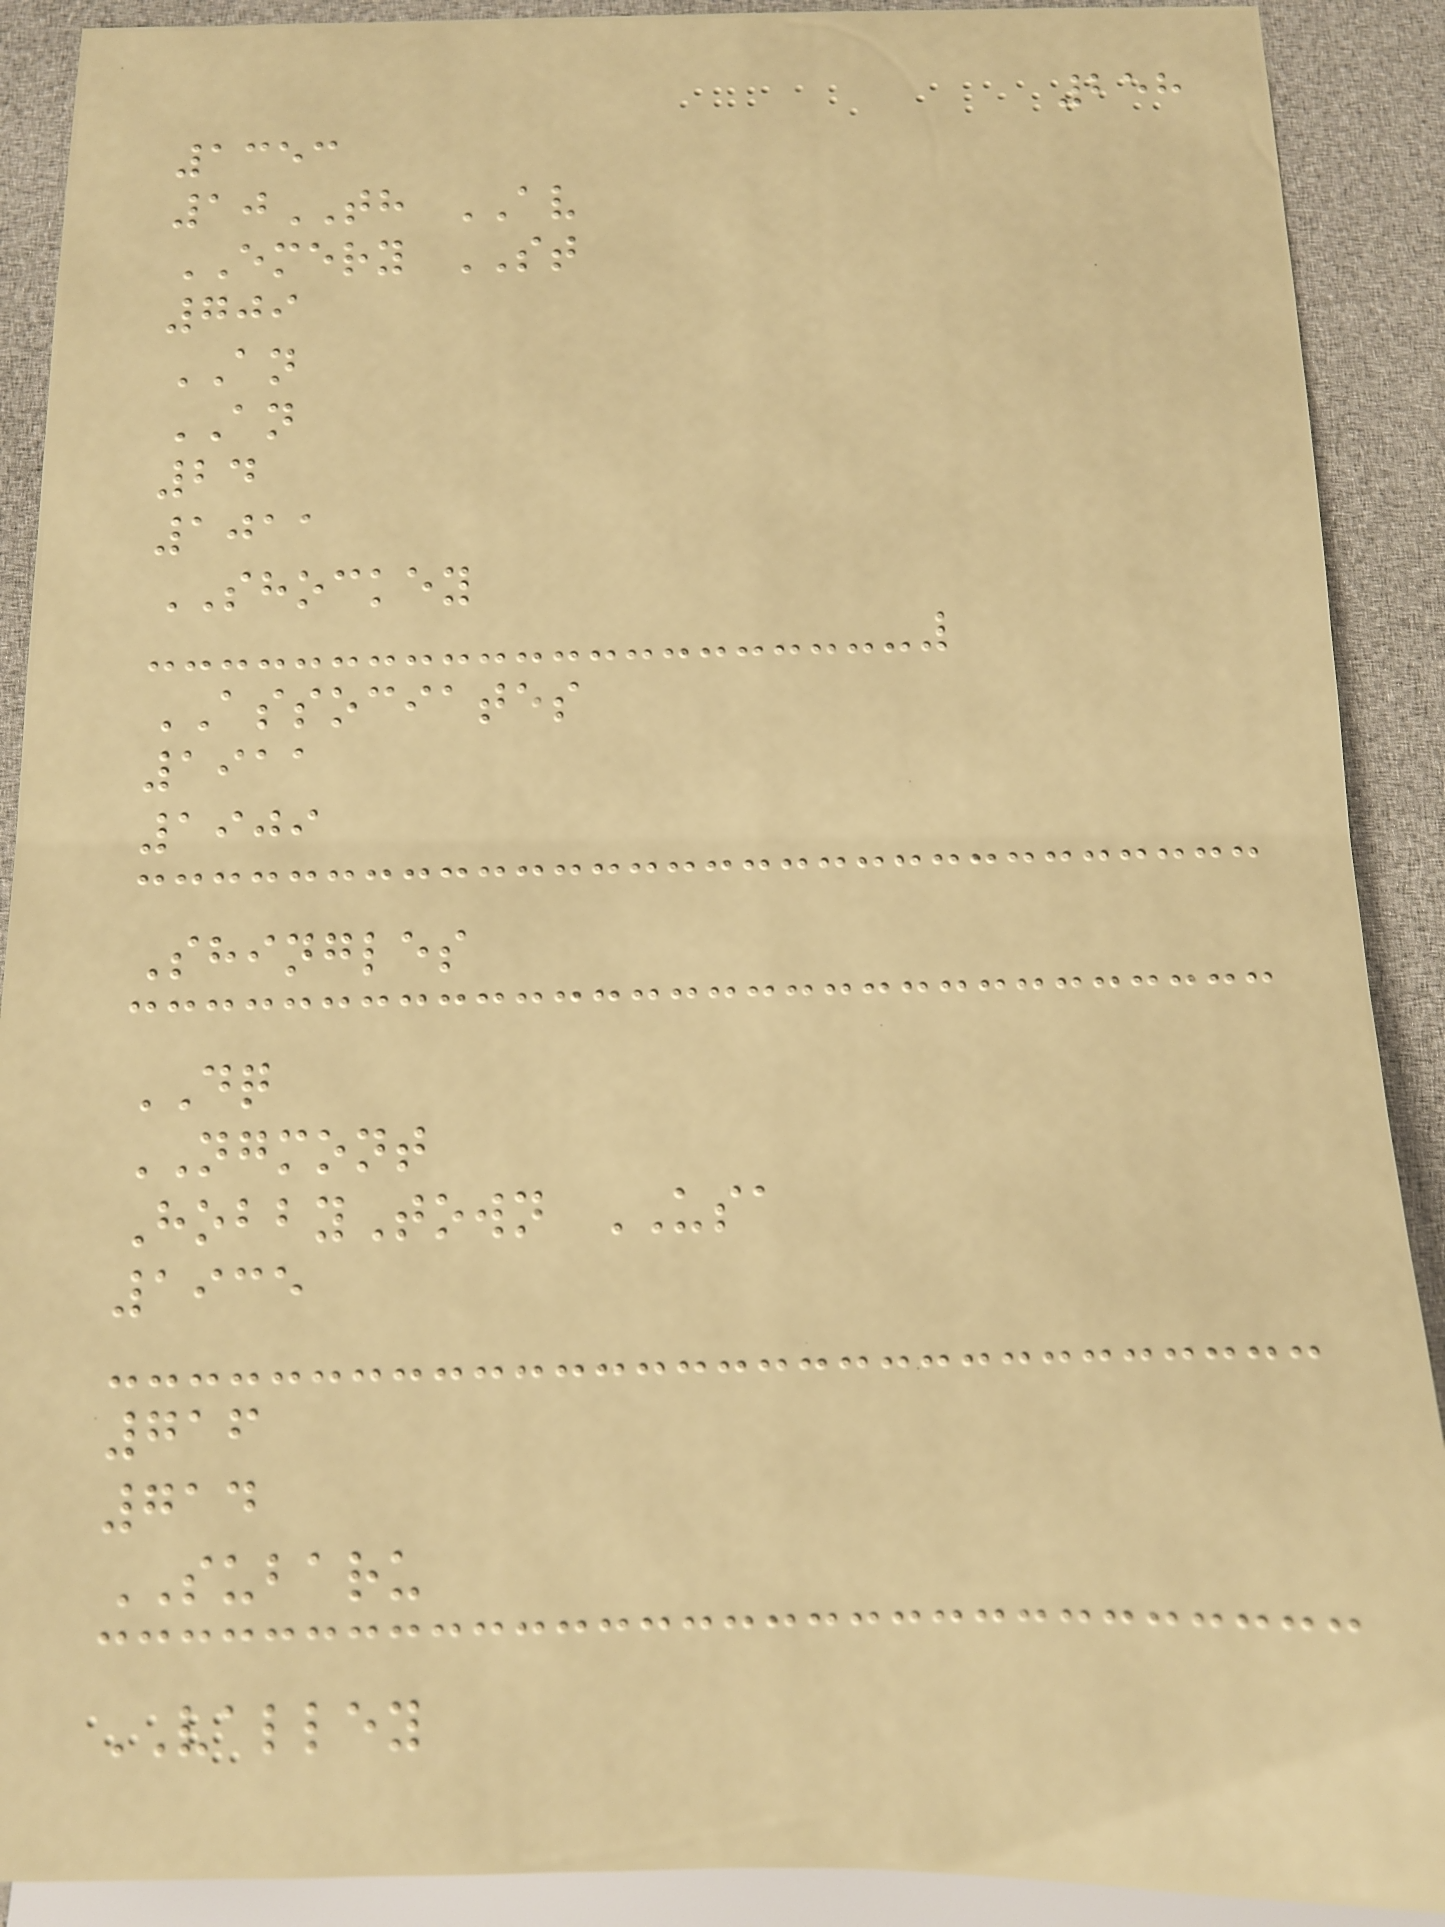258
1353
10TH AV
EMERY ST
709
AN
AN
24
1011
SHOCKEY
ASSOCIATES
1911
1909
Shingles
DQ
NGMONT
HobbyTown USA
1935
716
714
SUBARU
VALLEY
